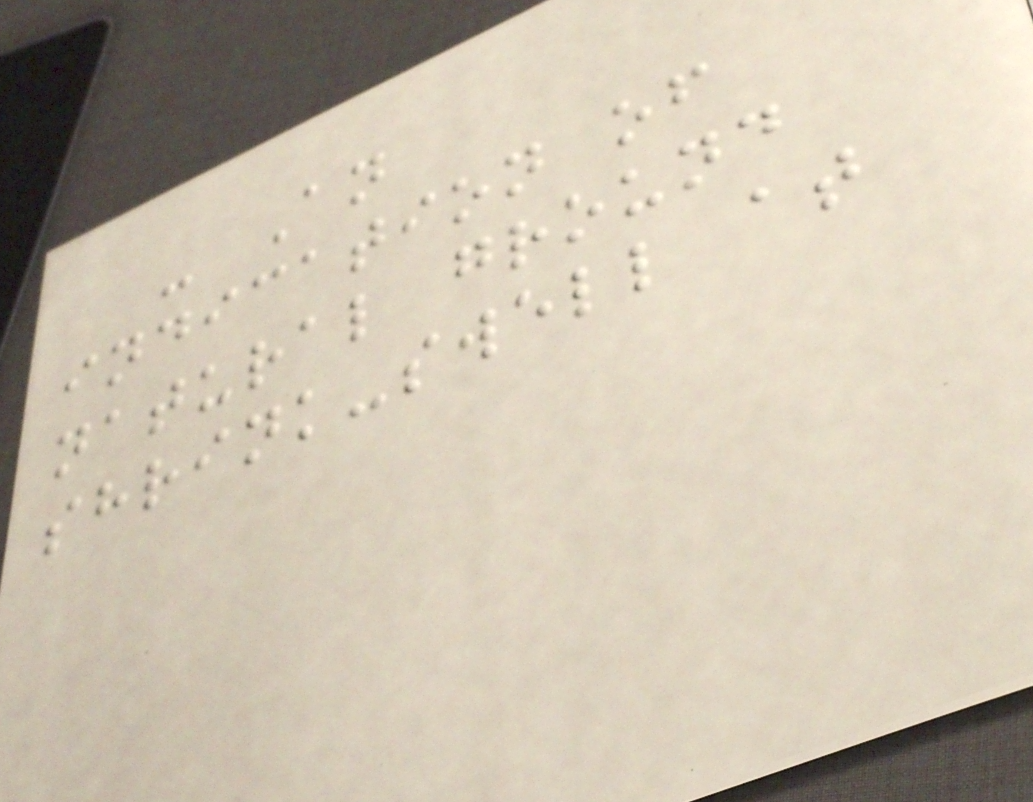- An
indication of
natural ground
shrink-swell at
